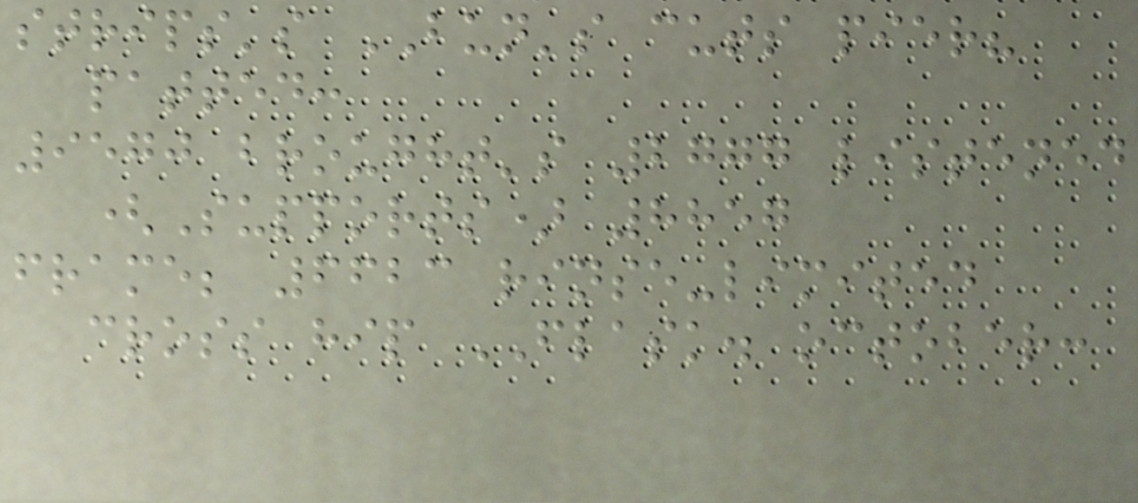strips's BUN's cuts pier?
patted:
9570 brought's 2777 listened
(Supports) 8857
frame; 6623 rinse-limited
cross hip FLASK. october:
